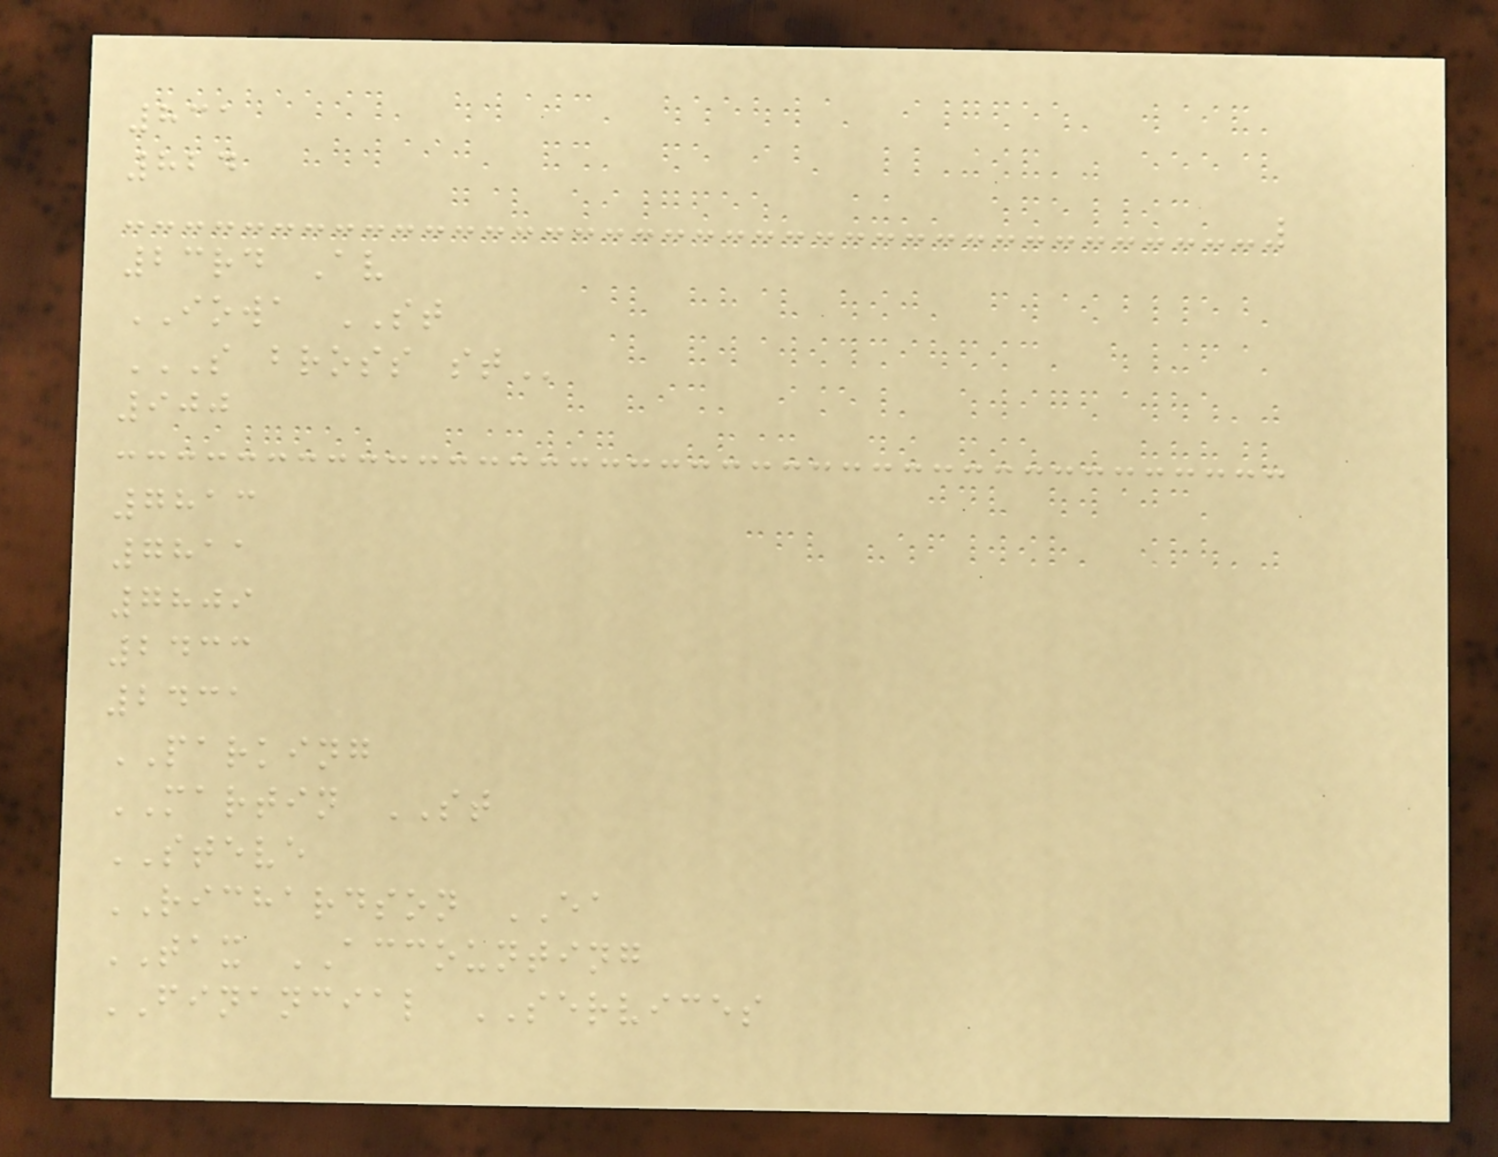831
824
23rd Av
IOWA ST
S BROSS ST
900
7813
7811
7809
2433
2431
PARKING
MARTIN ST
STEVE
RICHARDSON EA
TAX ACCOUNTING
FINANCIAL SERVICES
